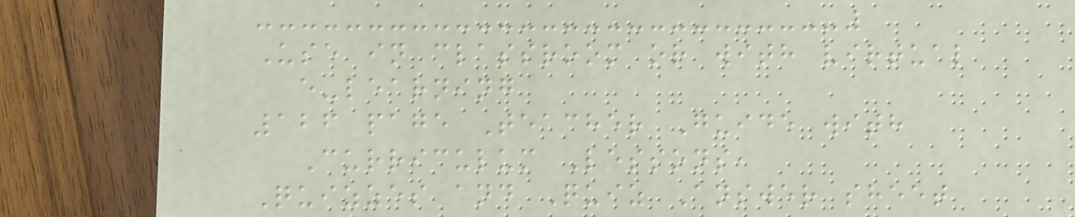Use in classroom or with virtual
e-learning
126 page Teacher Guide with
Curriculum Lessons,
Quizzes and Quiz Answer sheet
